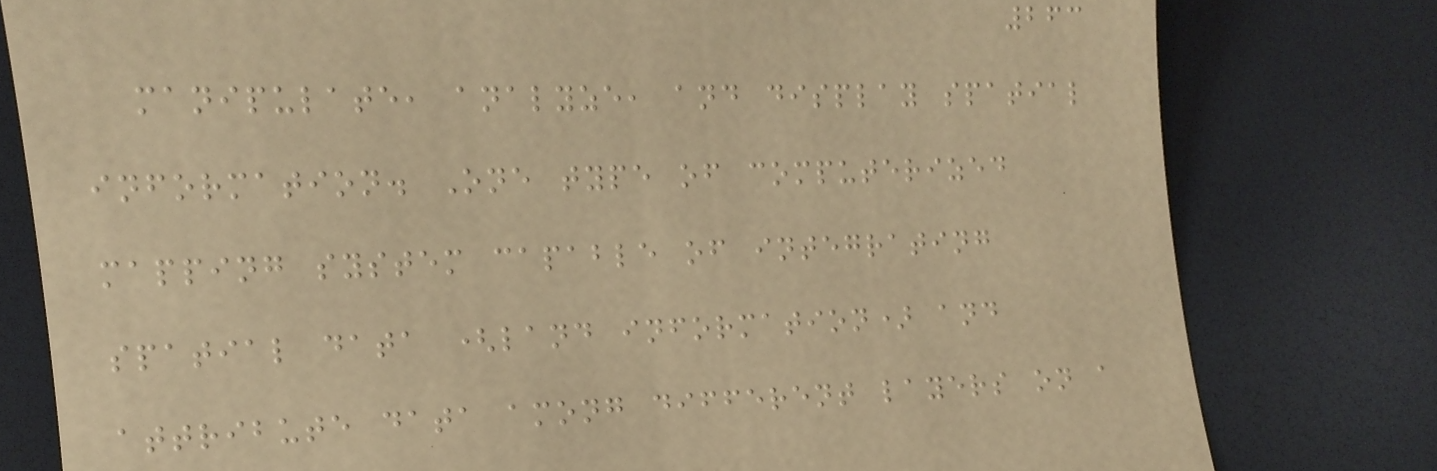263
manipulate, analyze, and display spatial
information. One type of computerized
mapping system capable of integrating
spatial data (land information) and
attribute data among different layers on a
